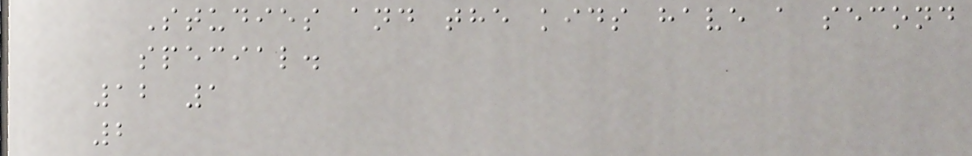Studies and the kids have a second
special.
12 1
2
